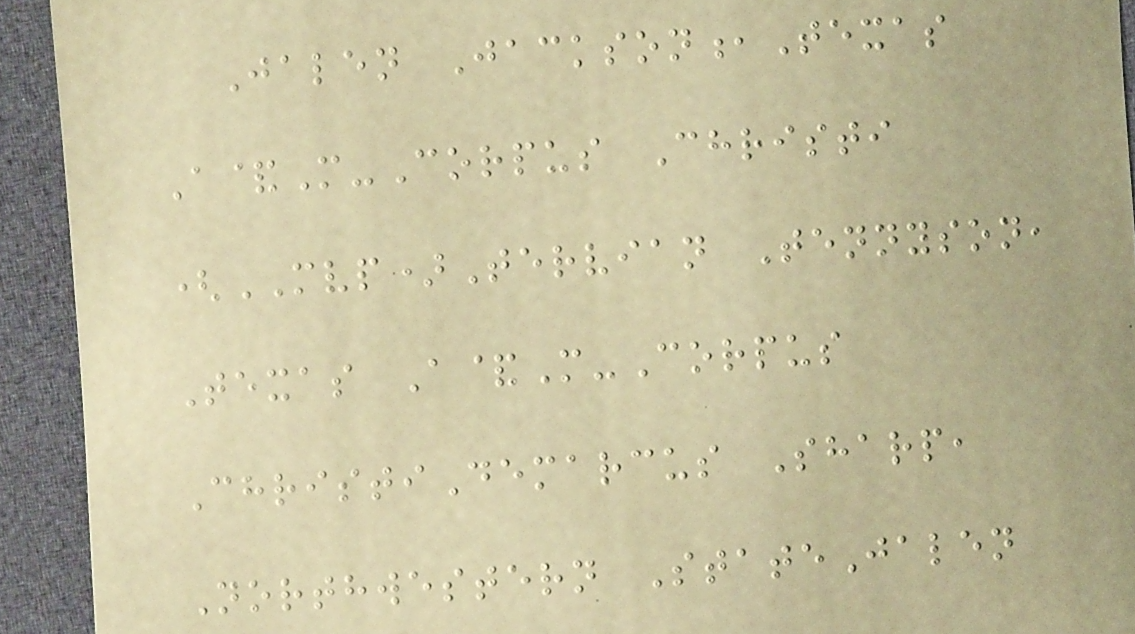Jalen Jackson,Texas
A&M-Corpus Christi
(MVP)Tervian Tennyson,
Texas A&M-Corpus
ChristiDemarcus Sharp,
Northwestern StateJalen
